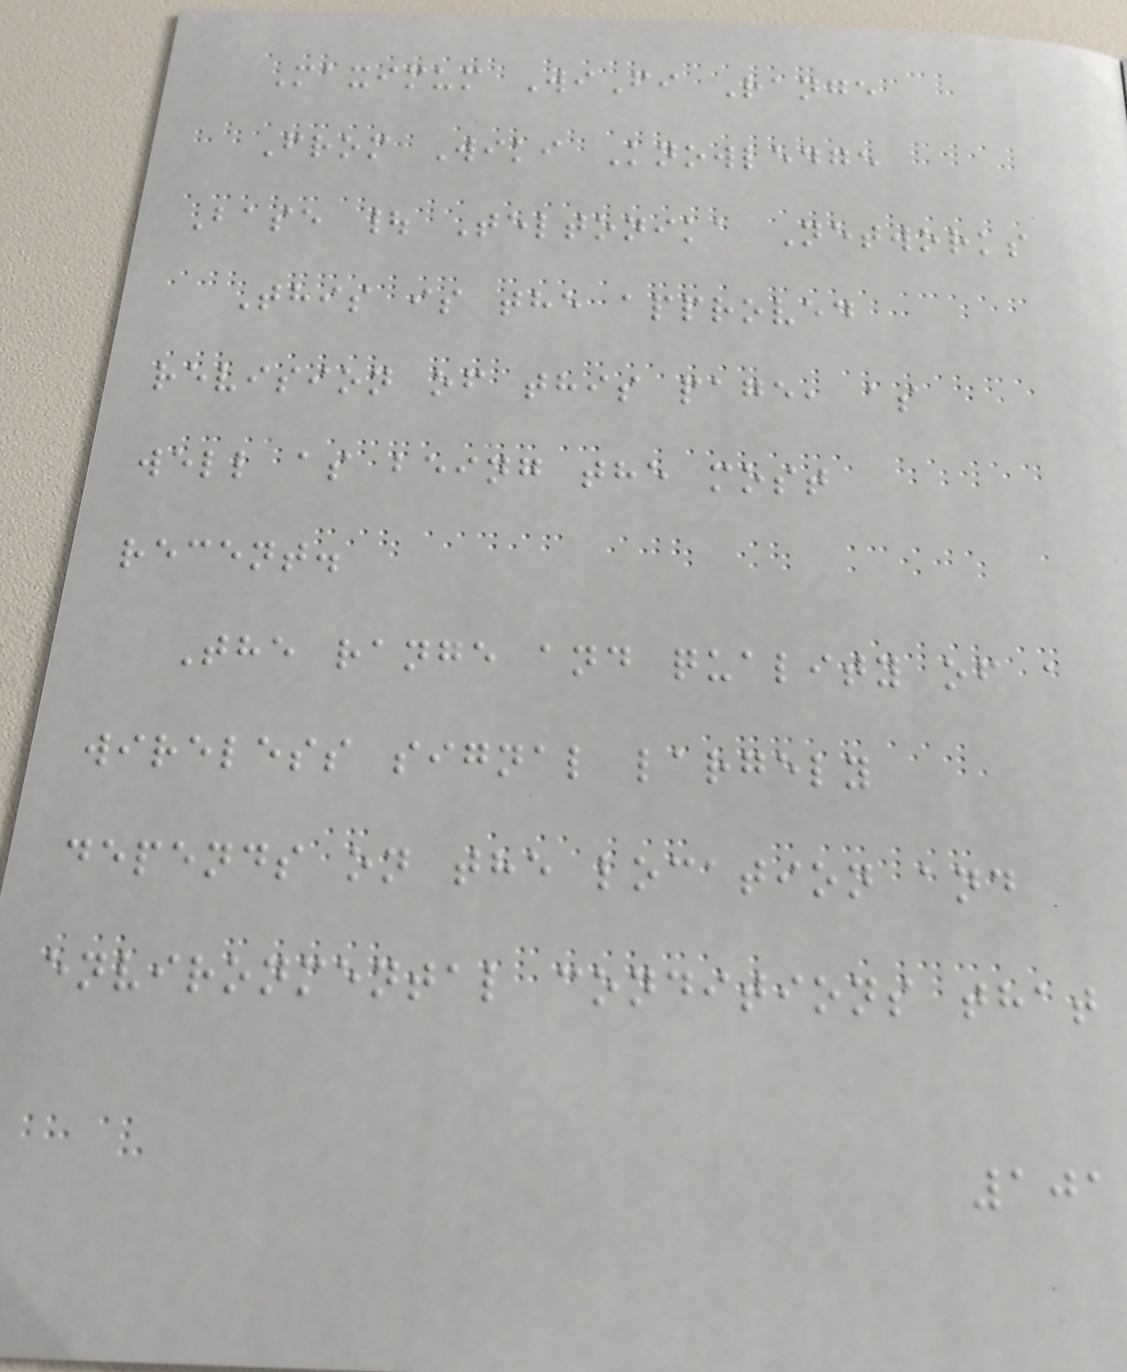Maximum WiFi Range
From Wiki Knowledge
Base | Teltonika Networks
This is the approved
revision of this page, as
well as being the most
recent.
The range and quality of a
wireless signal largely
depends on the location and
environmental conditions that
101
